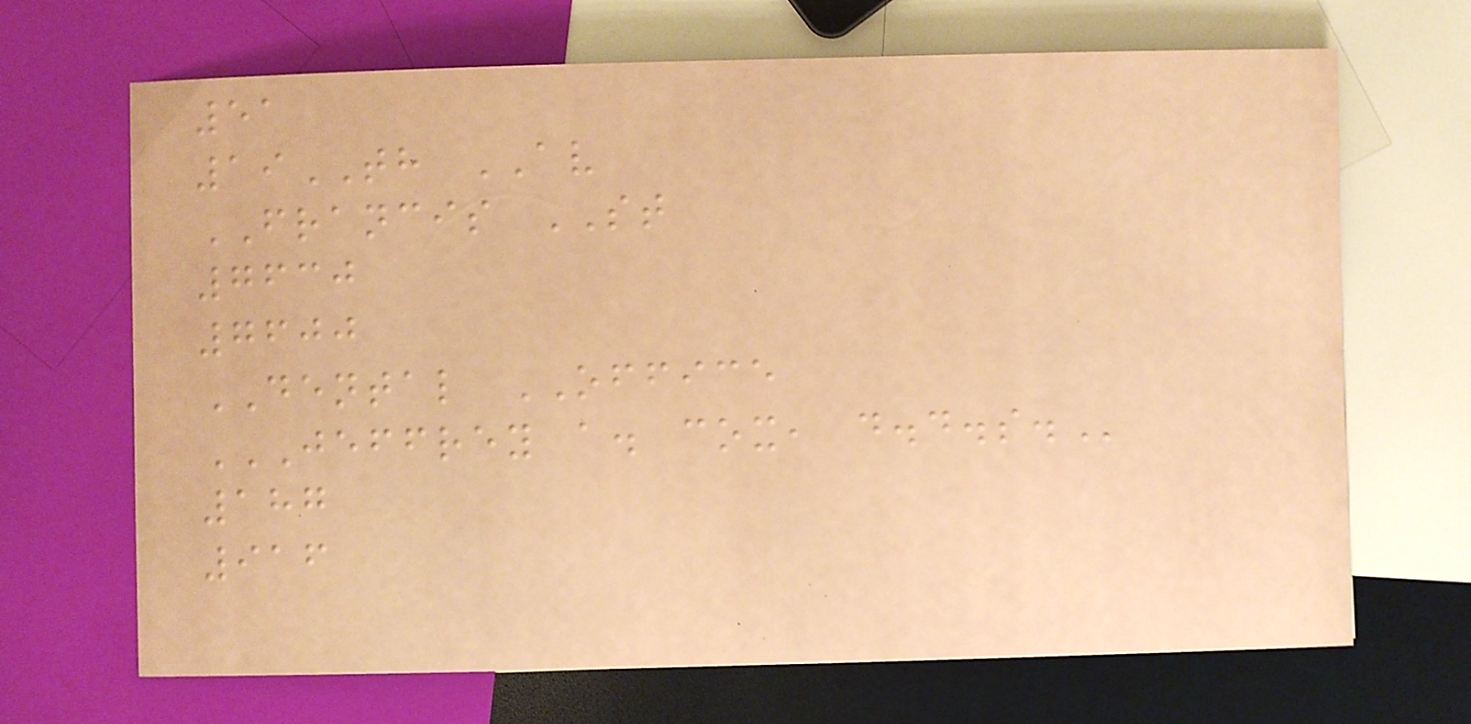51
19TH AV
FRANCIS ST
7630
7600
DENTAL OFFICE
JEFFREY A. COX, D.D.S.
187
916
